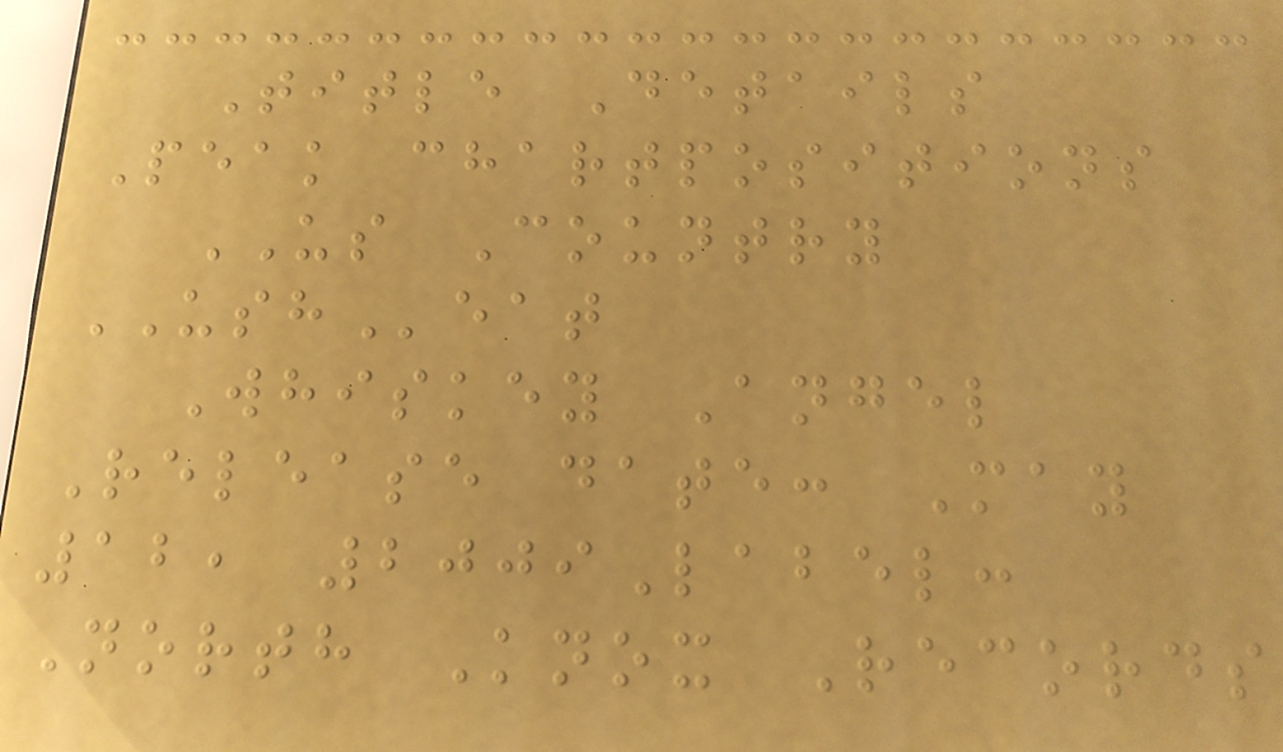Title Details
Peak chartpositions
US Country
USHeat
Whiskey Angel
Release date: May
12, 2009Label:
North Knox Records
